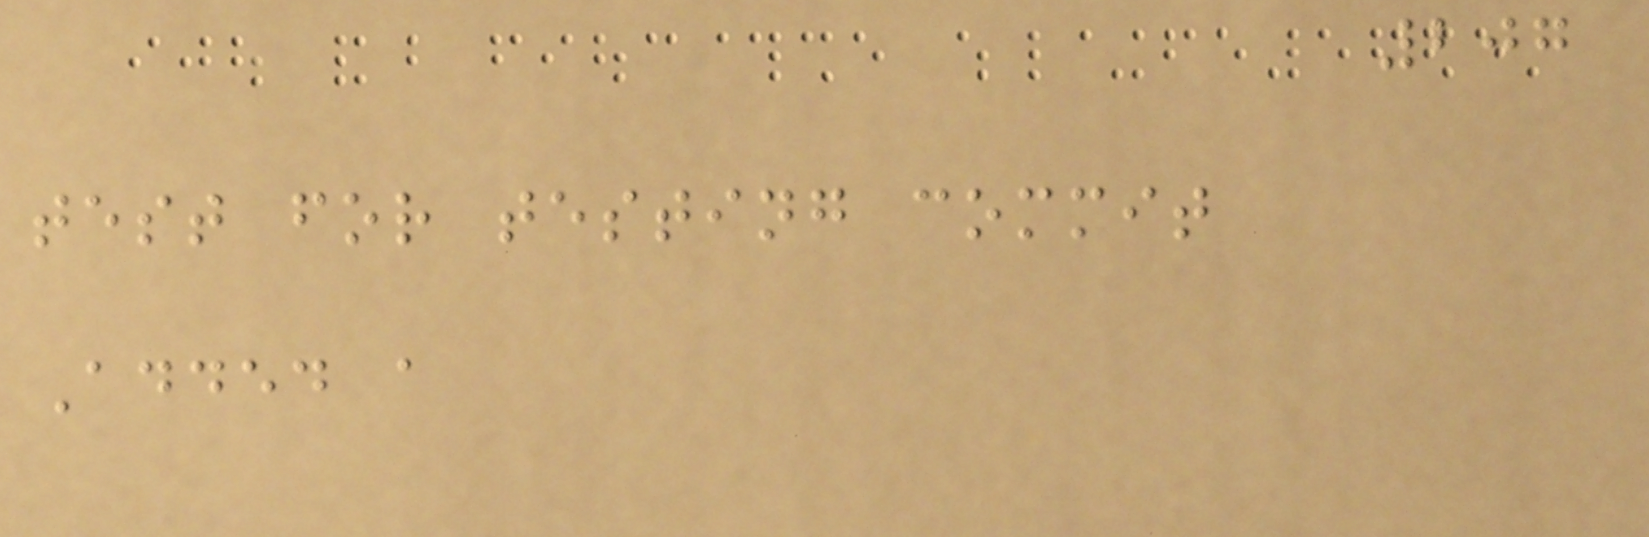207
test for testing commit
Added a
